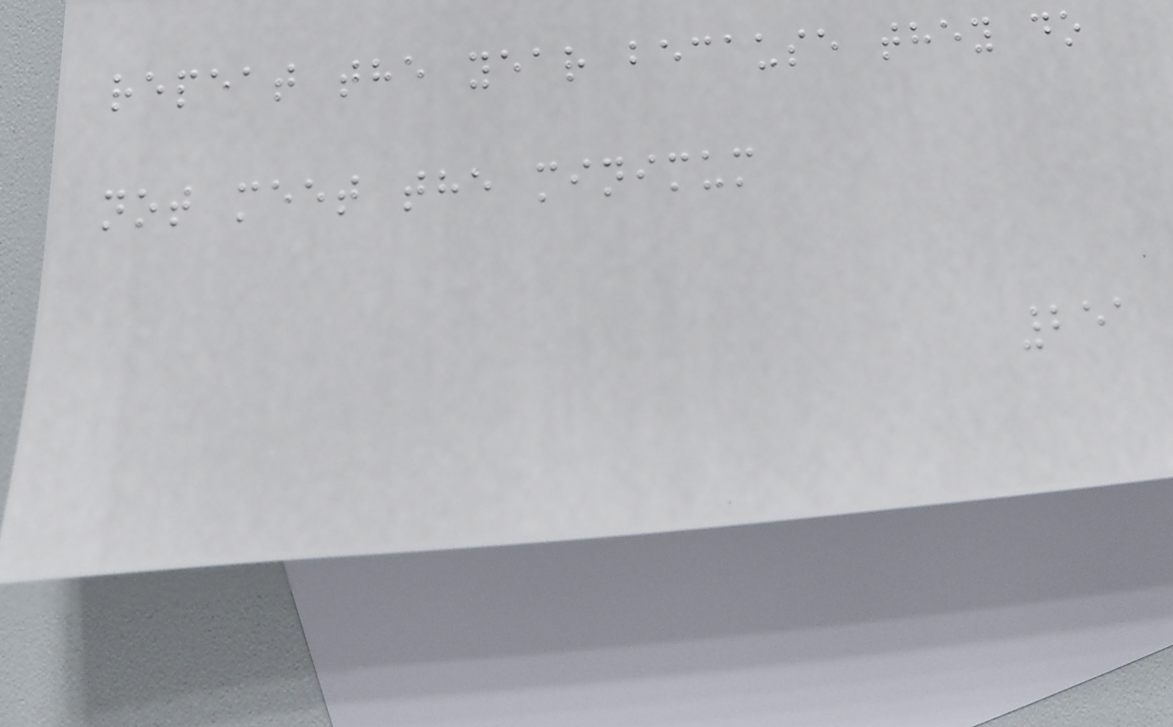repeat the year because they do
not meet the minimum
251
